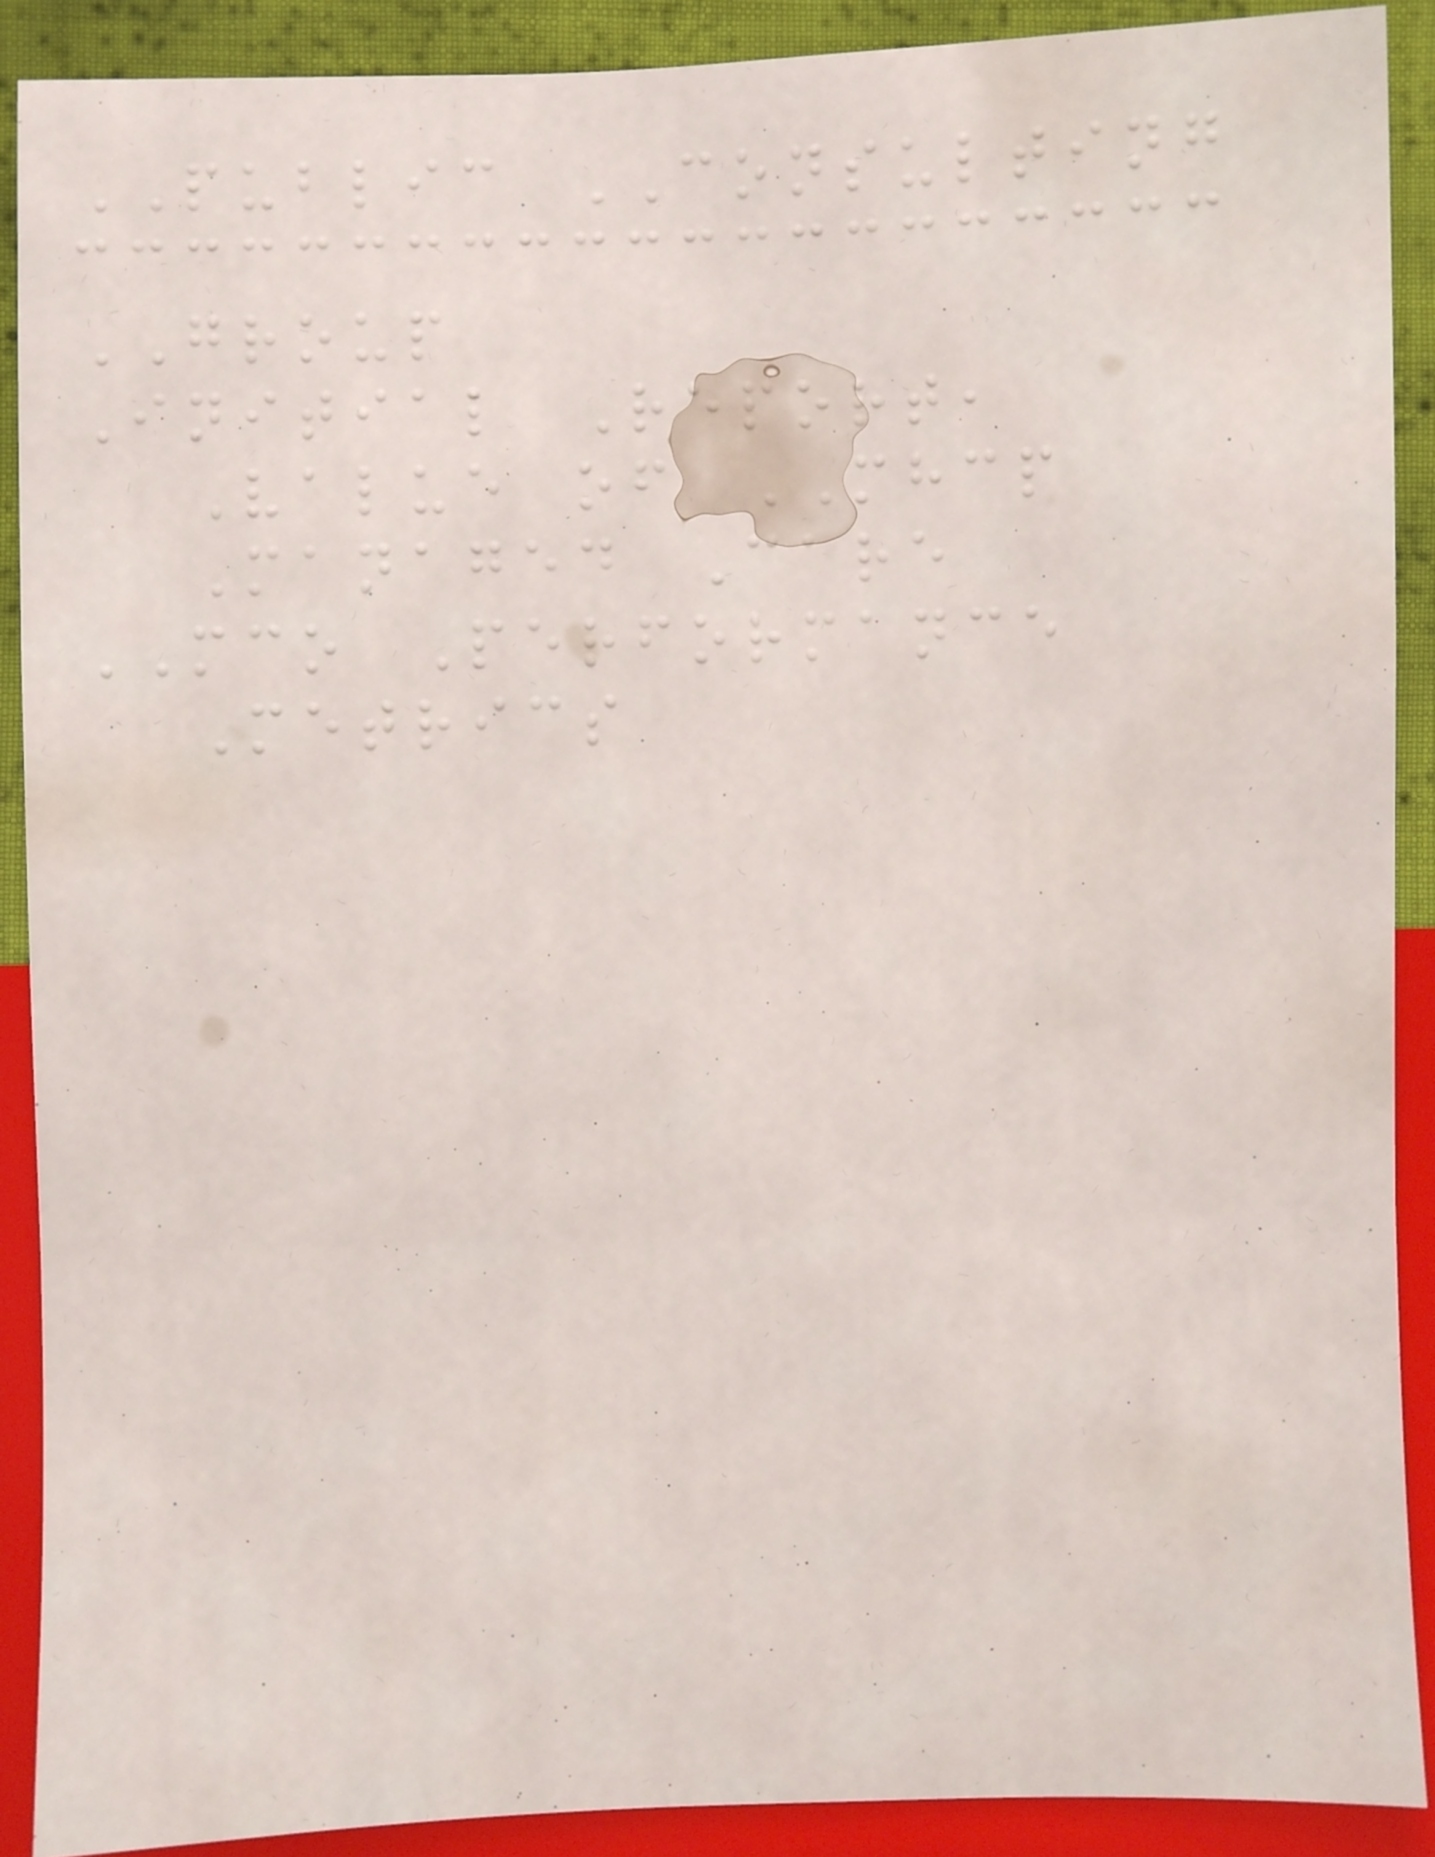PUBLIC CONSULTING
GROUP
Initial Report,
Value of MHCP
Managed Care
MCO Performance
Metrics
